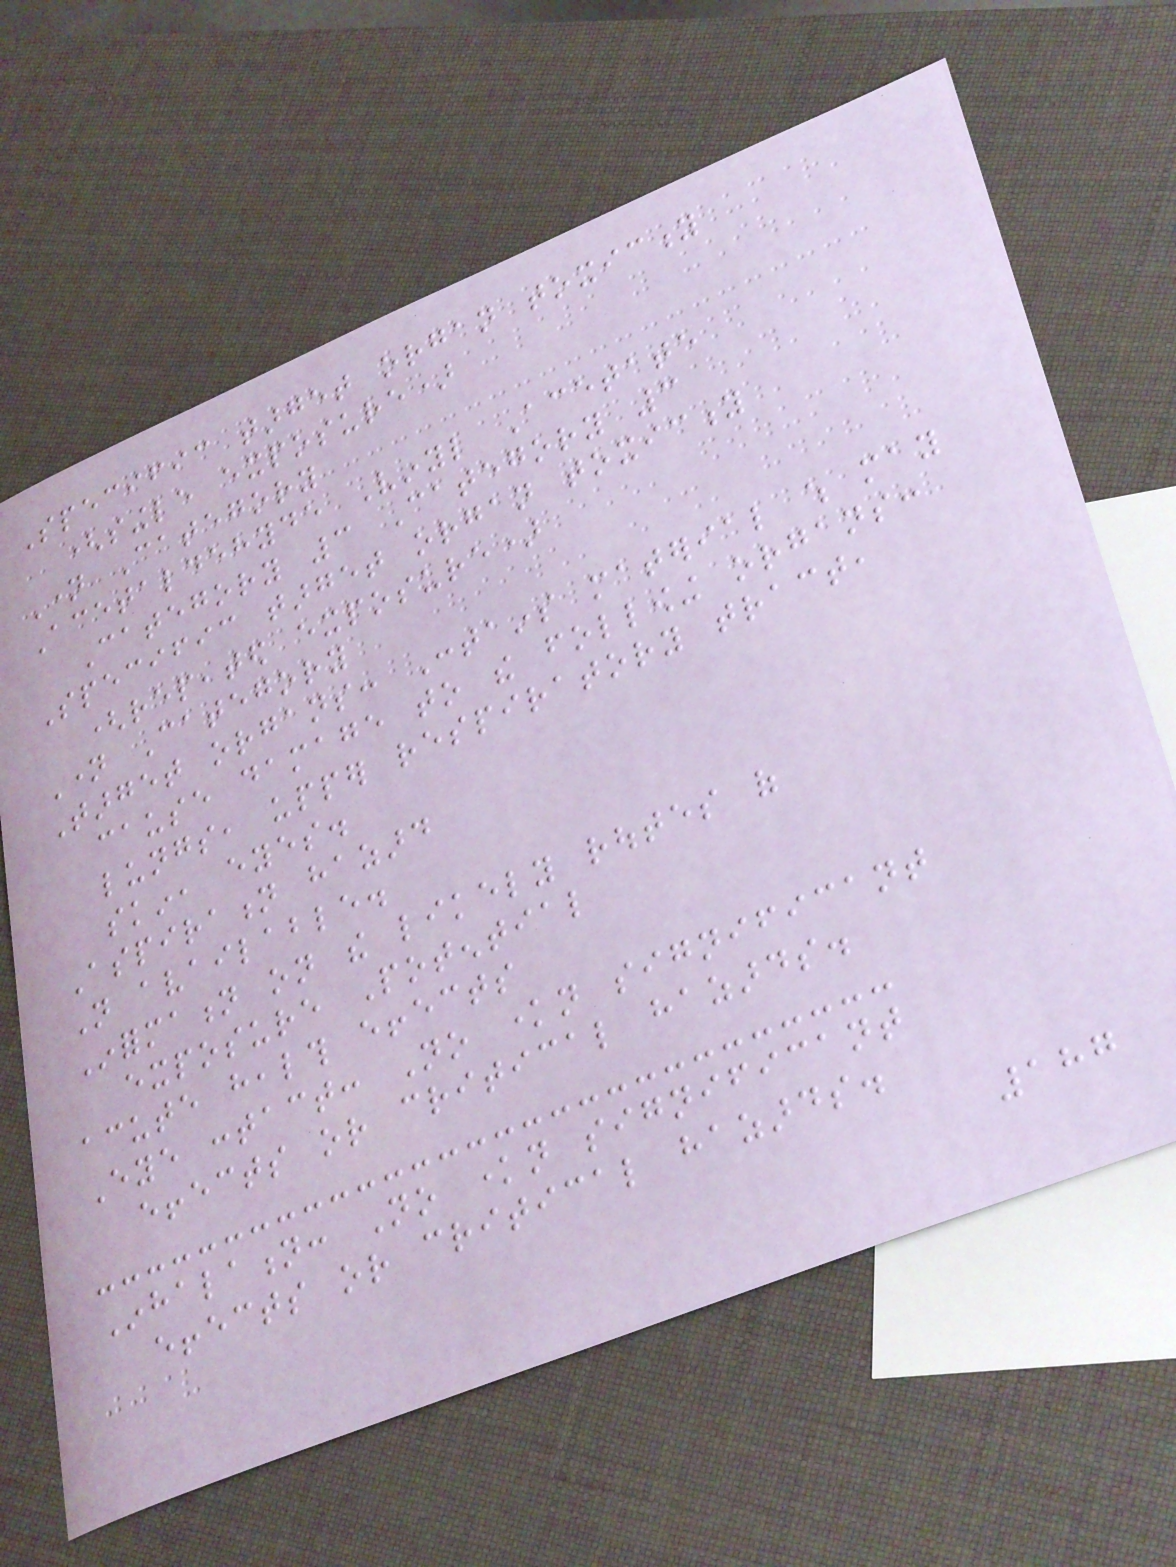Specific target organ toxicity
(single exposure)
Name Category
Acetaldehyde Vinyl Acetate
Category 3 Category 3
Specific target organ toxicity
(repeated exposure)
Name Category
Target organs: Contains material which may
cause damage to the following organs:
lungs, upper respiratory tract,
skin, eyes.
Aspiration hazard
Not available.
Information on the likely routes of
exposure Potential
acute health effects
Eye contact: No known significant
effects or critical hazards.
Inhalation: No known significant
effects or critical hazards.
187
